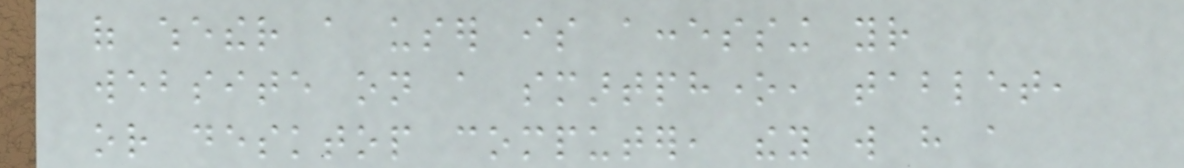of whether a user is accessing your
website on a smartphone, tablet,
or desktop computer, they will have a
